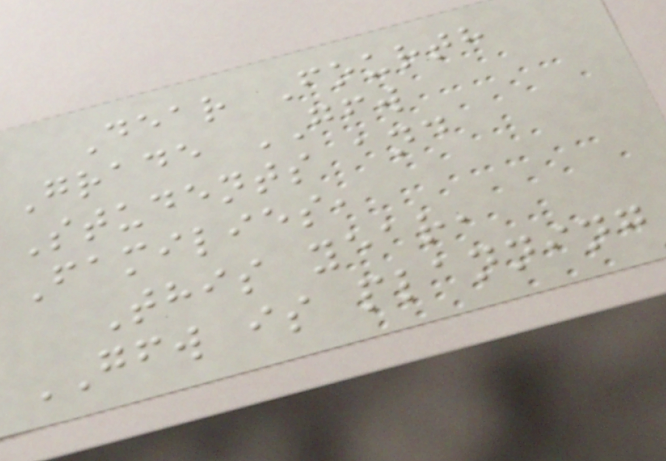Dear Fourth
Grade GFW
Students and
Families,
This year,
GFW is planning
